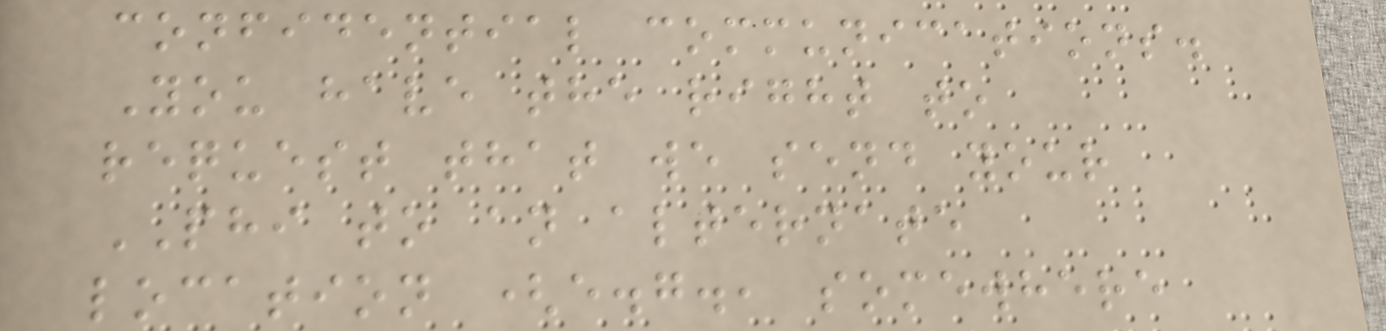confidential communications.
You have the right to
request that we send your
PHI to an alternate
location (e.g., somewhere
